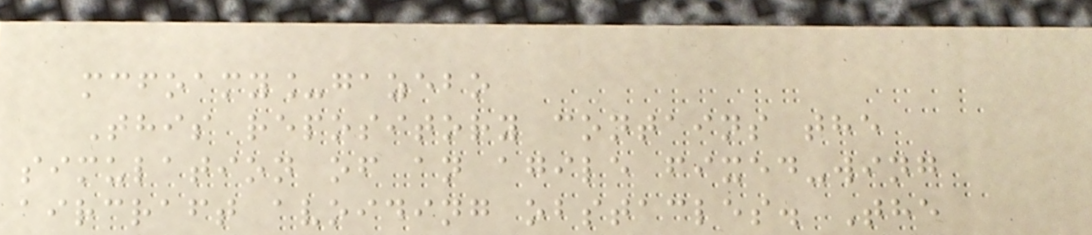mcfoamy_gazebo
This repository contains the
simulation of an agile fixed-wing
aircraft avoiding obstacles. The
